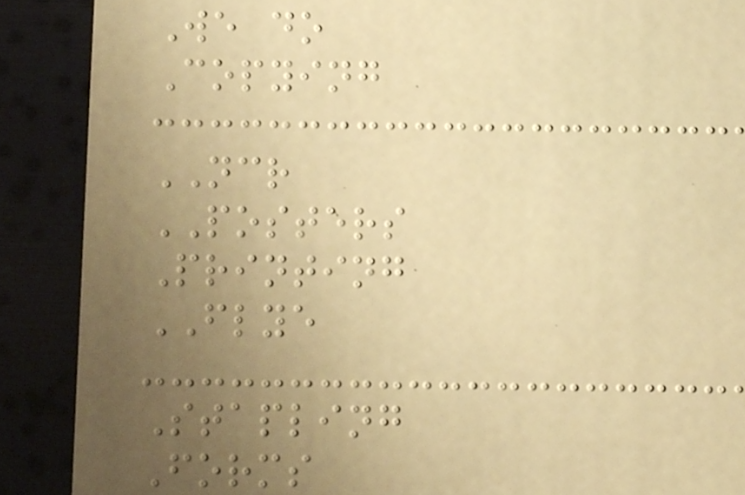We do
Copying
NCR
POSTERS
Printing
FLYE
Stapling
Forms
